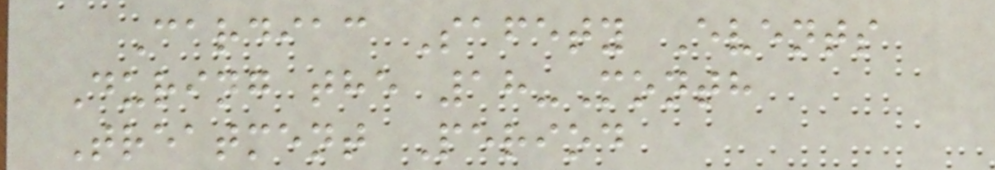Cardiac Safety Events
During the 18-Month
Treatment Period
